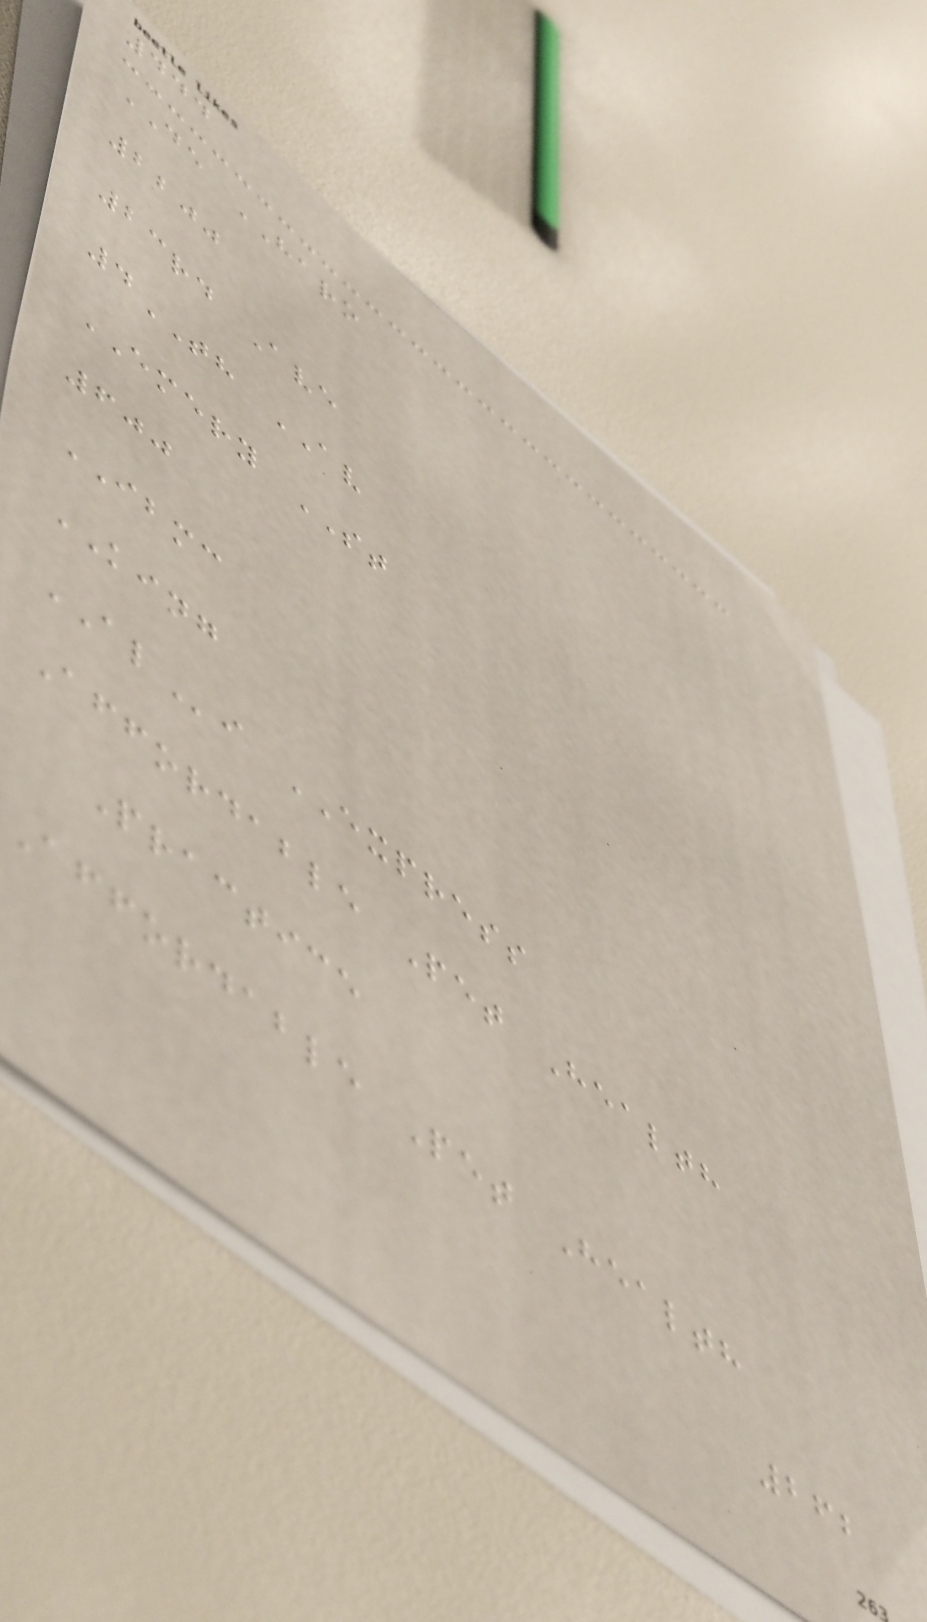444
DE HARO
2200
23rd Ave
4TH AV
EMERY ST
600
IBMC
KING
ALi EXPRESS
Affordable Pet Health
Practice
Affordable Pet Health
262
